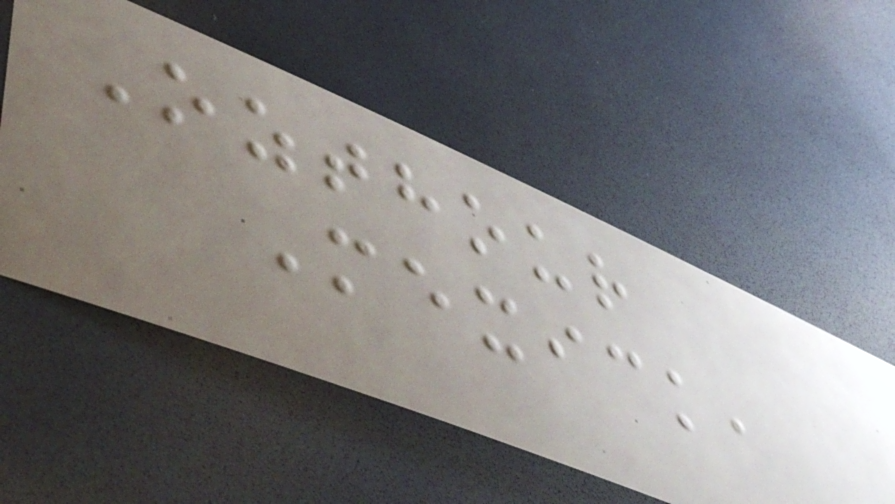Ozthour
Mexick,
